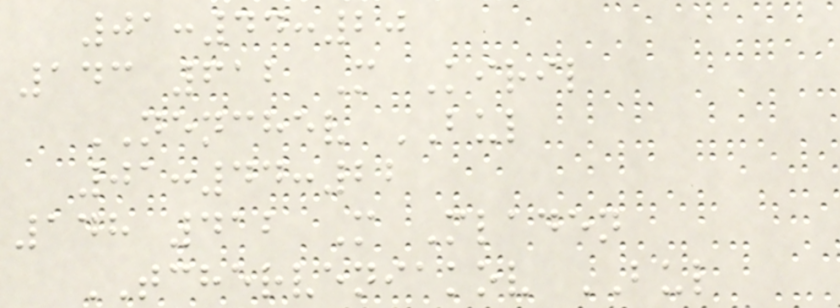01:44:20
143 612 M Kiril
NENCHEV BUL
01:44:22
148 412 M Mladen
TCHERVENIAKOV BUL
